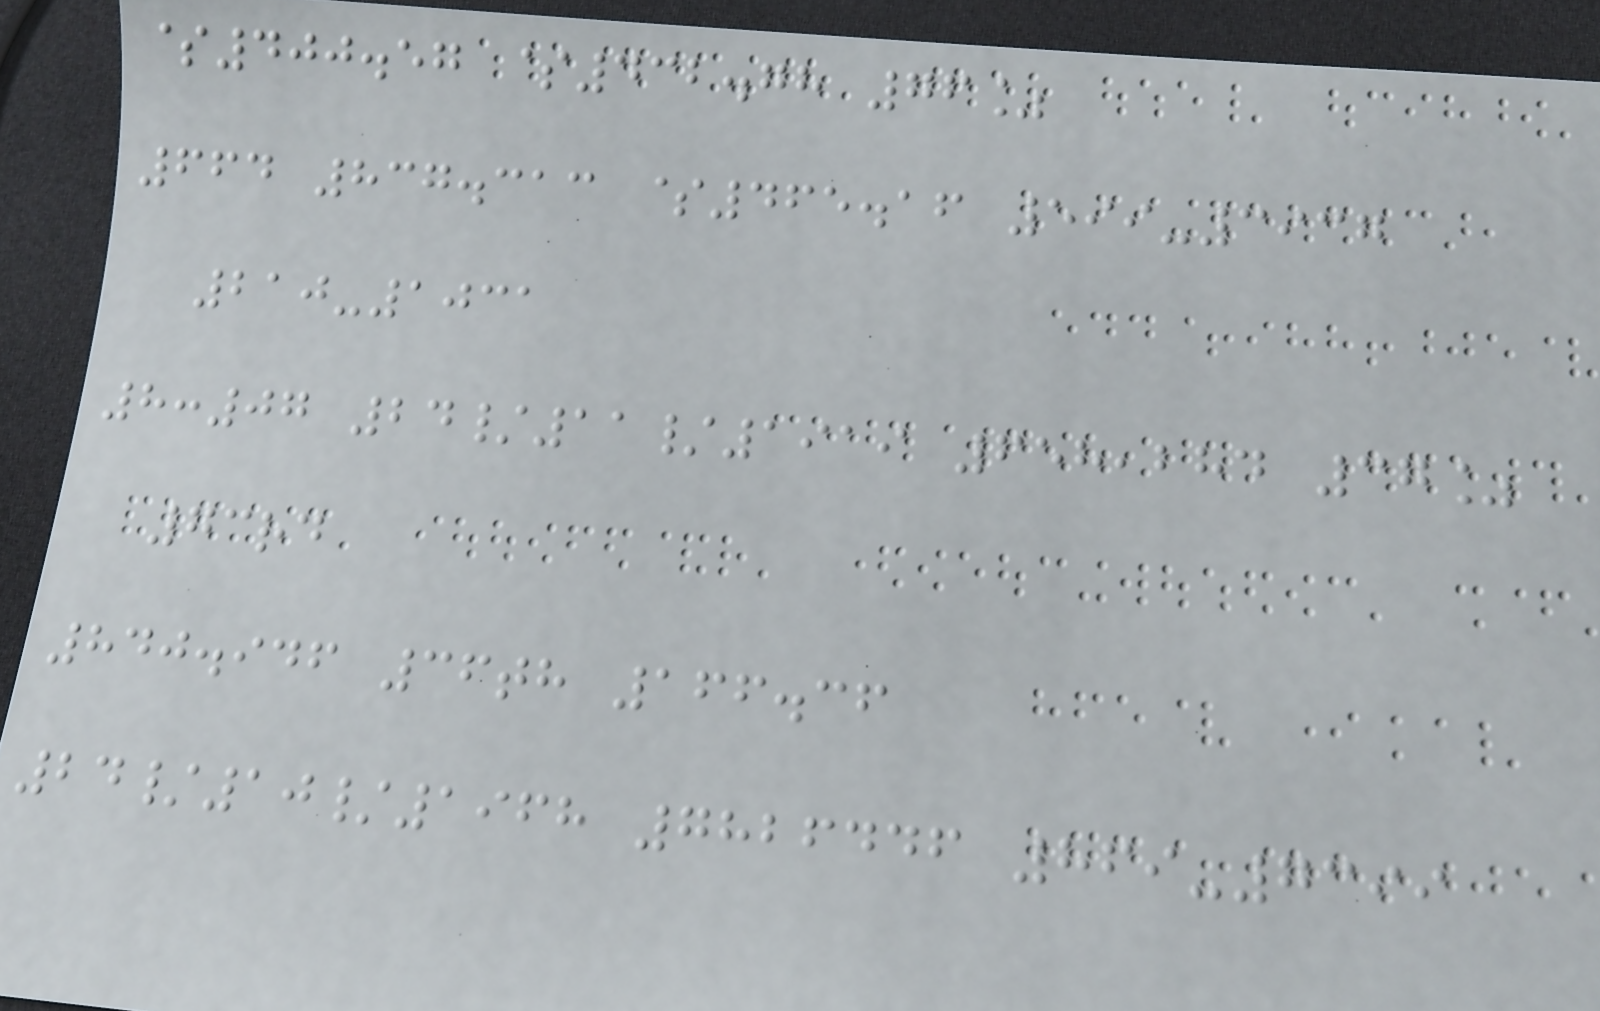$400.57 $432.78 76%
664 837.313 $465.16 599-3937
210-1031
8:07 24/11/1919 658,284 37%
73rd
840.946 36th 166.36
24/10/1968 7826446 869-7399
